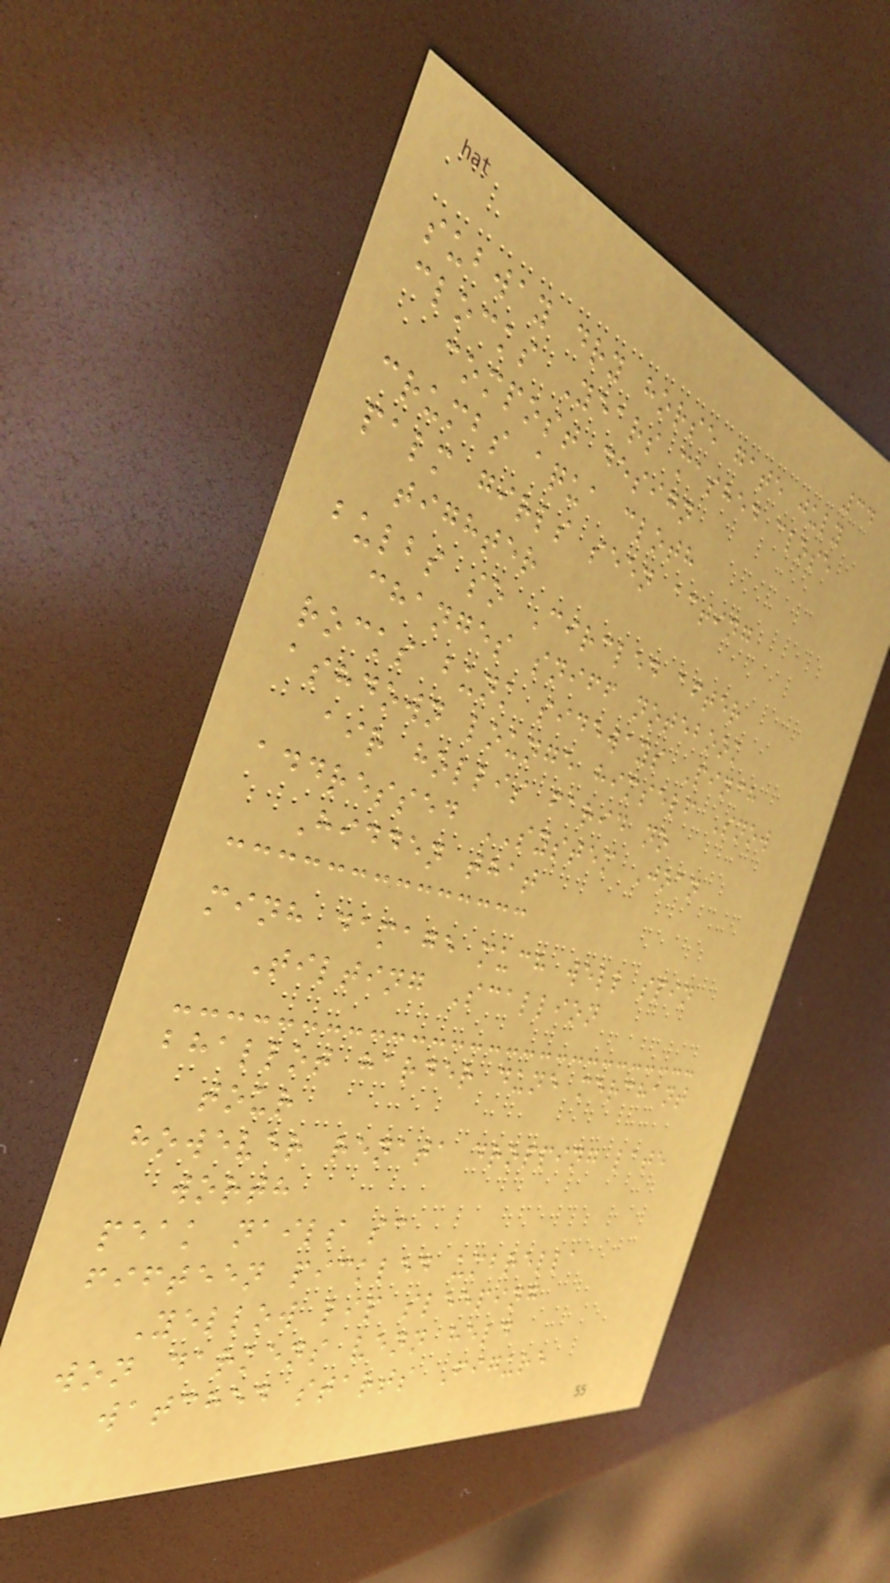34
subway dry horse gate july
clocks Years mashed close
compost design
crumbs aqua cloth
palm girls seen acting
tighter
bulbs so Circled after
changes sniff notebook
rocks bunk sideways Pinch
ashdown lounge himself Snow
air hollis farid no
addressed SYSTEM Joan
Hidden that
minh damage much well spin
Tilting Scallion
bhallot harder dune merchant
tour
however renata dropping late
worth
peak nails sc
fifteen pickled umbrella
Yellow lip sleeping
won darkens venn held
watched starts Figure
